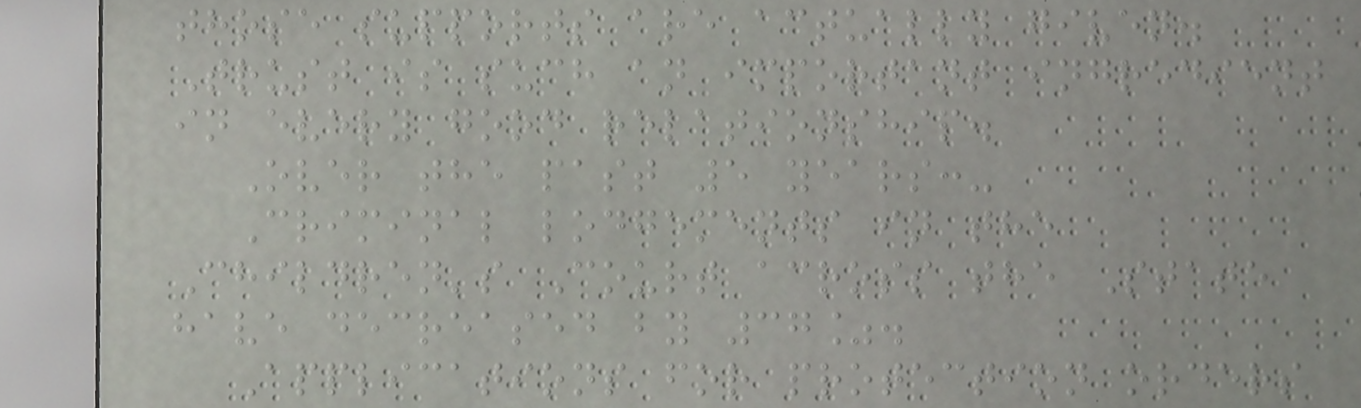those supports are actually given.
Trust is such an important ingredient
in every good relationship.
Over the past 5 years:-
Criminal lodgements in the
Children's Court across the State
have decreased by 37%.
Applications for protection orders
